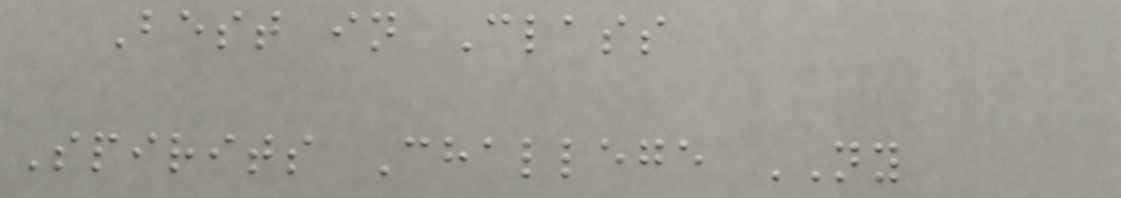Best in Class
Spirits Challege NY
